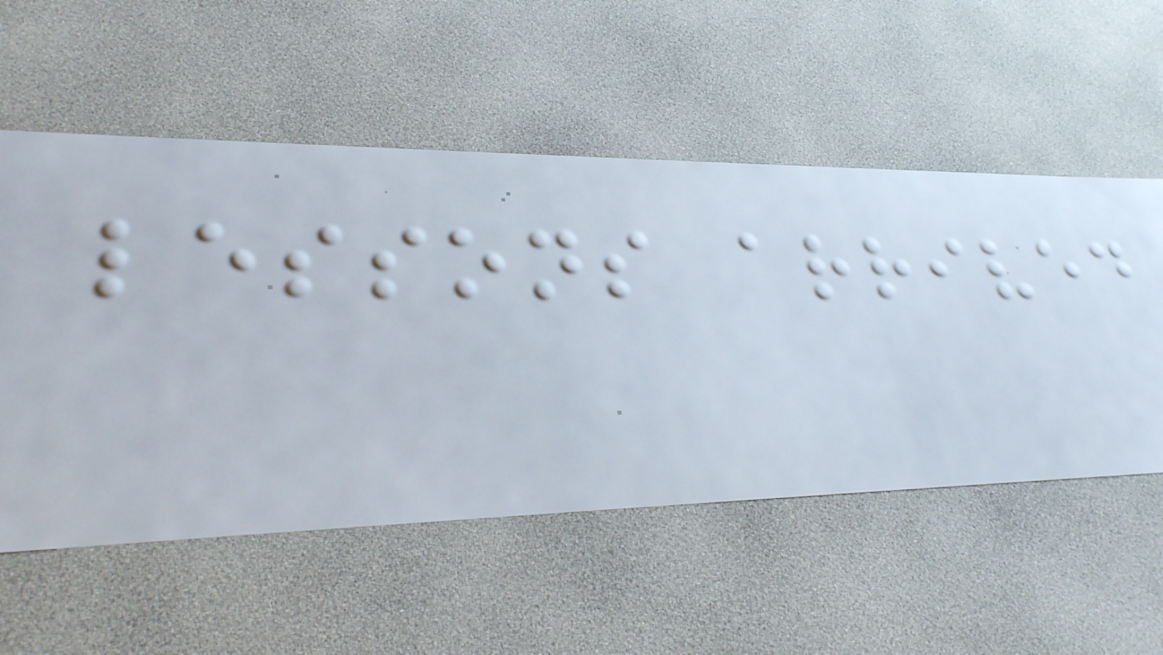lessons arrived
